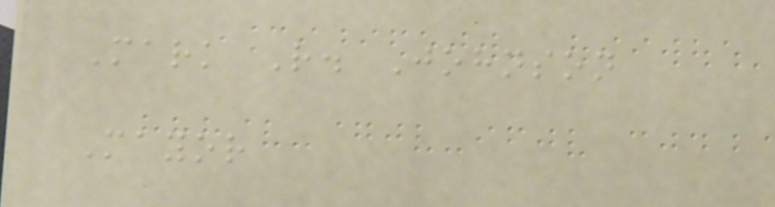Mark R. Johnson
Mayor
